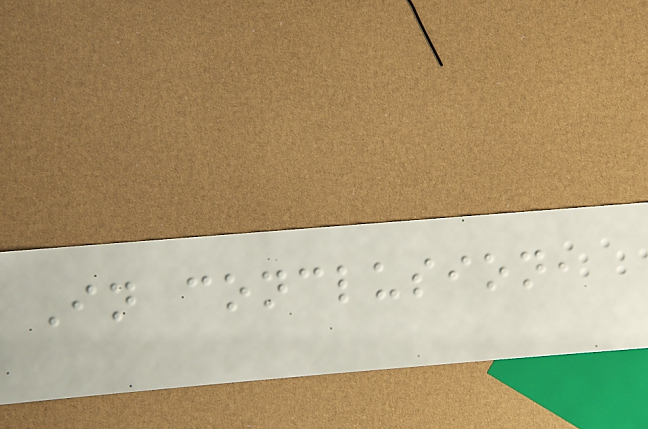In conclusion,
